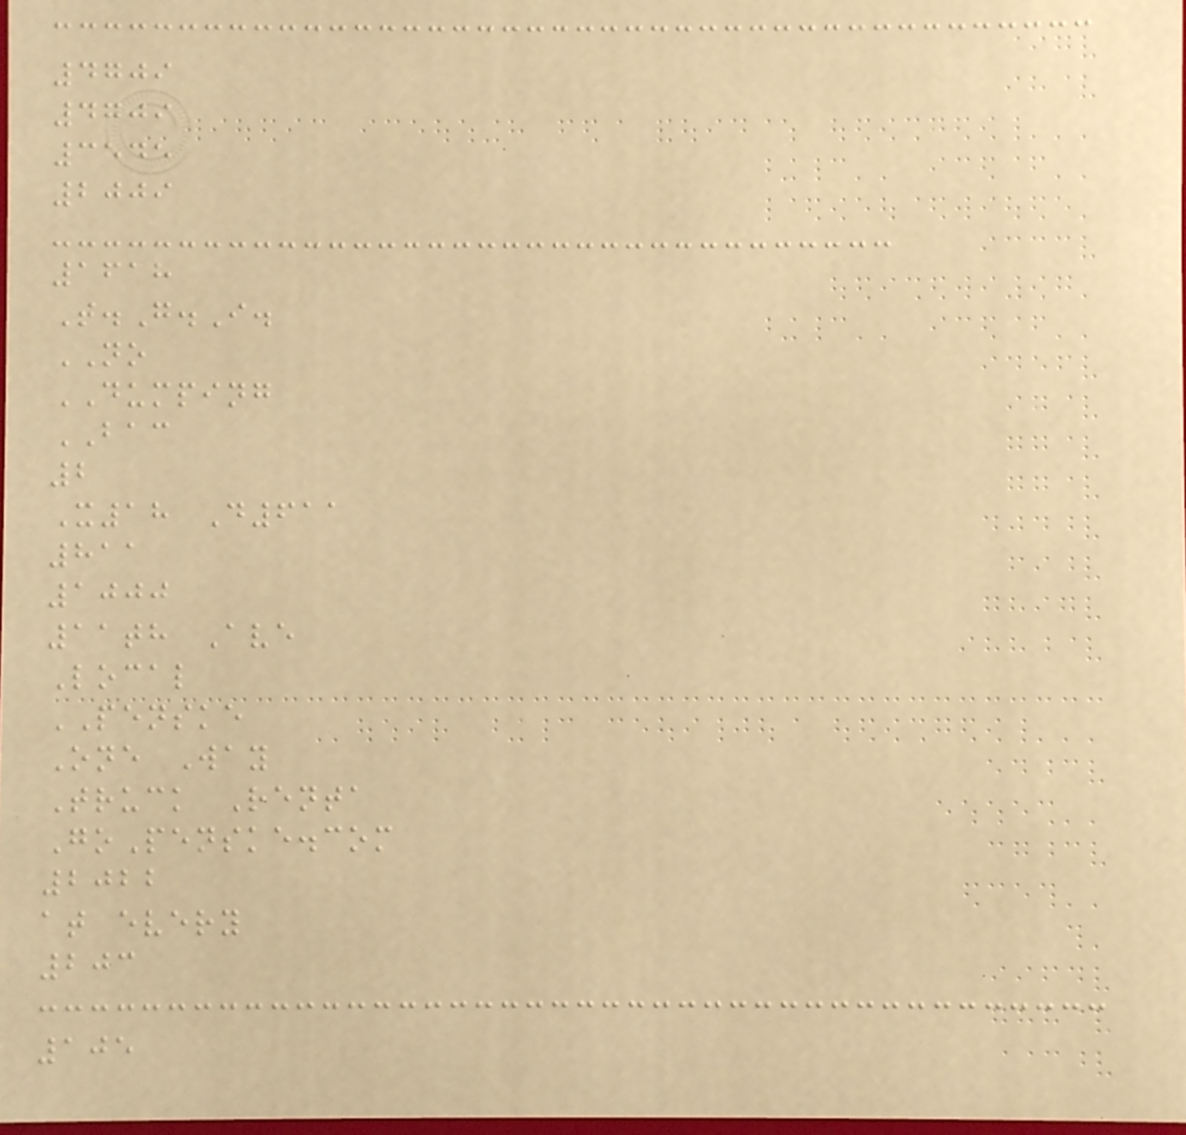4709
4709
3545
2009
1618
T.G.I.
NO
DUMPING
BAC
2
X18 D611
811
1000
11th Ave
Local
PENSKE
One Way
Truck Renta
GoPenske.com
2022
at every
203
105
